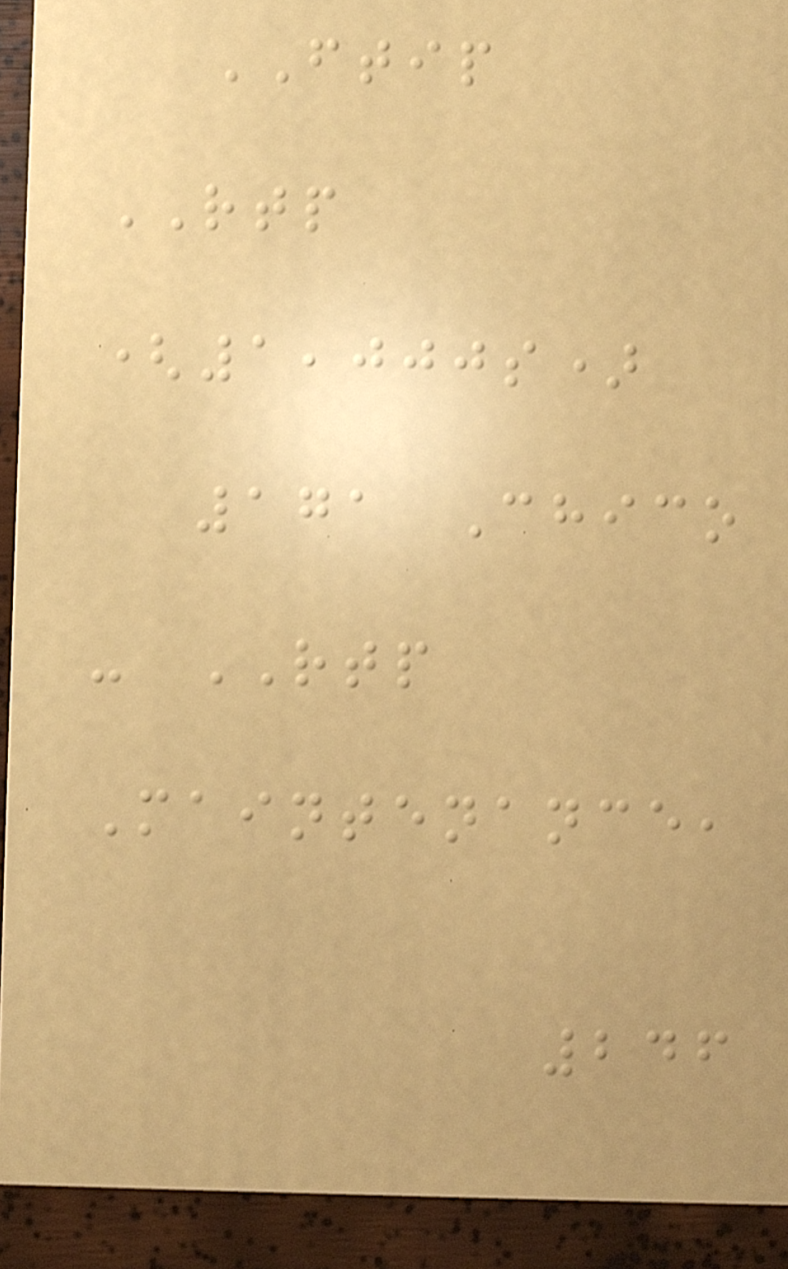FTIP
RTP
(1,000s)
171 Chico
- RTP
Maintenance,
246
